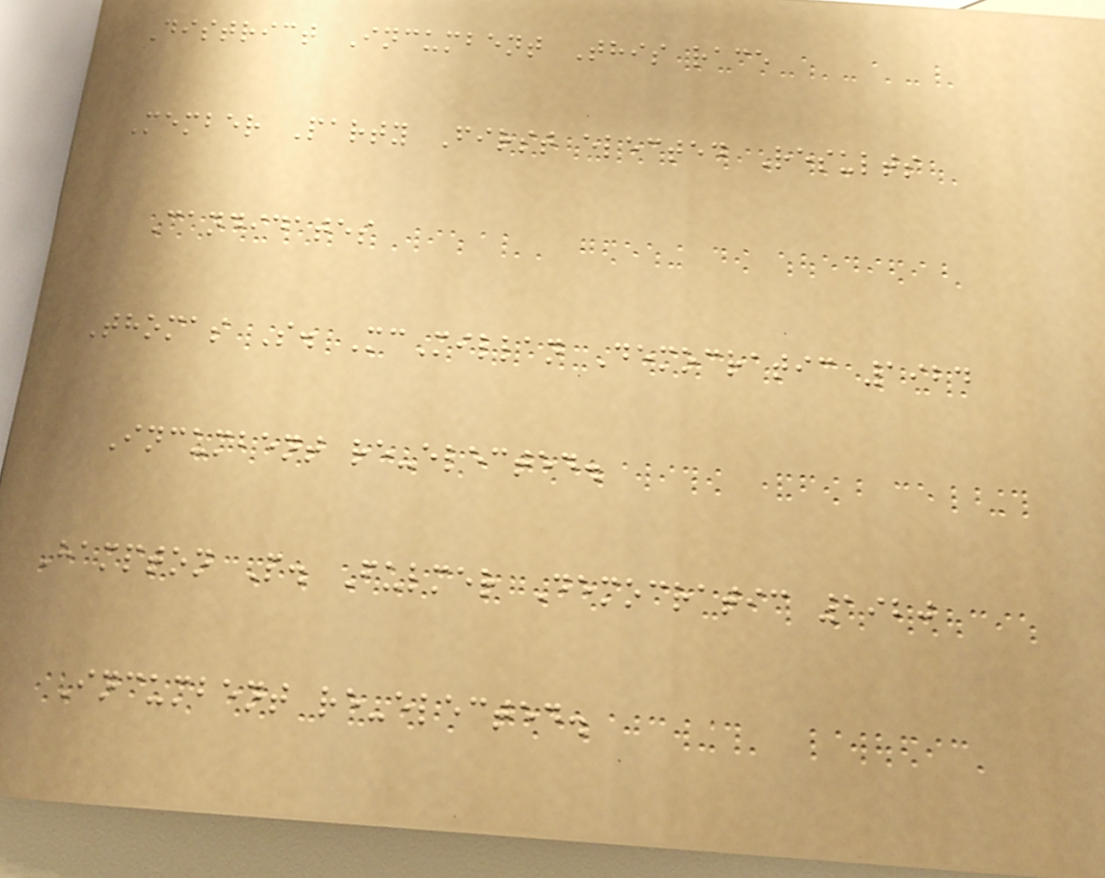District Incumbent This race
Member Party First elected Results
Candidates
Thomas S. McMillan Democratic 1924
Incumbent re-elected.
Hampton P. Fulmer Democratic 1920
Incumbent re-elected.
